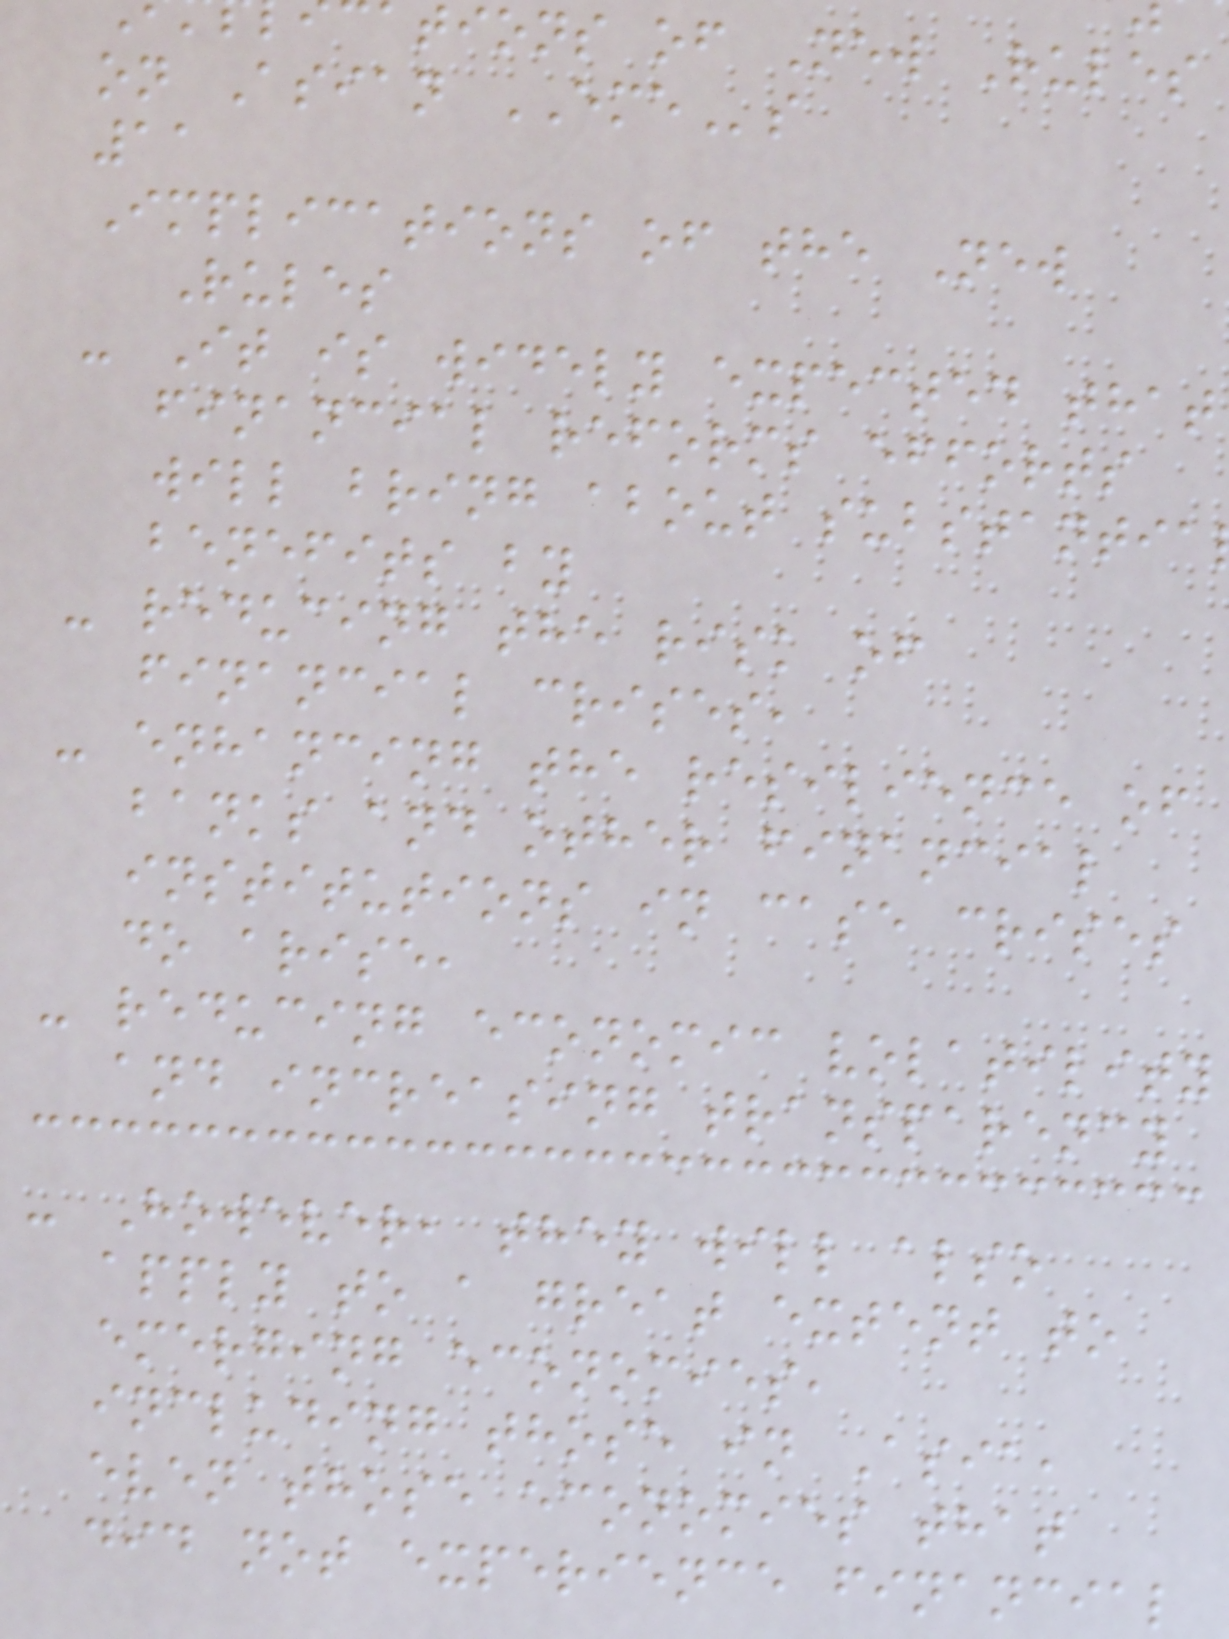tions of New Rules
on Asian EMEs
11
Implications of the New
Rules
- It is widely expected that
financial reforms efforts
will bring about substantia
benefits by
- reducing the risk of
financial crises,
- enhancing the resilience of
banks and other financial
institutions in case crises
do arise,
- reducing economic volatility
and increasing transparency
- However, they will also
apply to a great extent to
emerging economies,
including those in Asia,
even those economies that
did not experience financial
